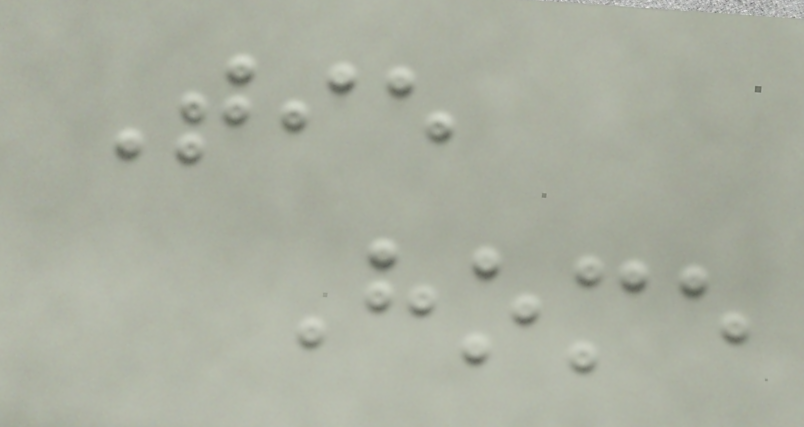Tie
Home
